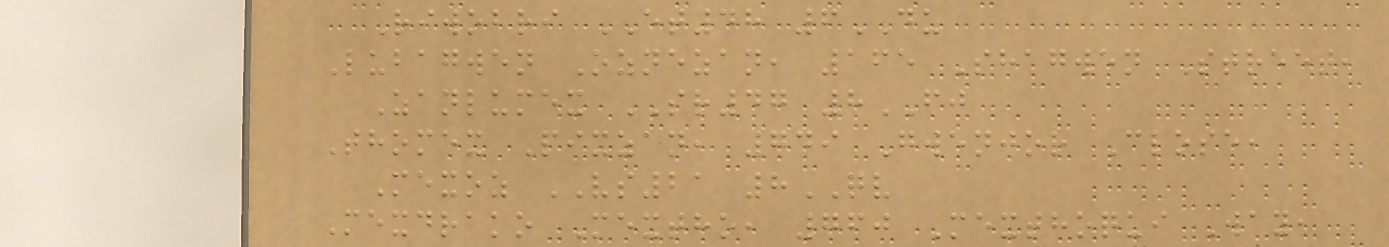Riwobri ET48 6DU
Lubagwen Oznezan, 165 Shagwen Street,
Zanlumex SR47 8FJ
Thomex Pixzan, 749 Gwenjor Close,
Mexoz VS21 8QV
Mexdrako Mextho, 760 Mexthoqui Way,
